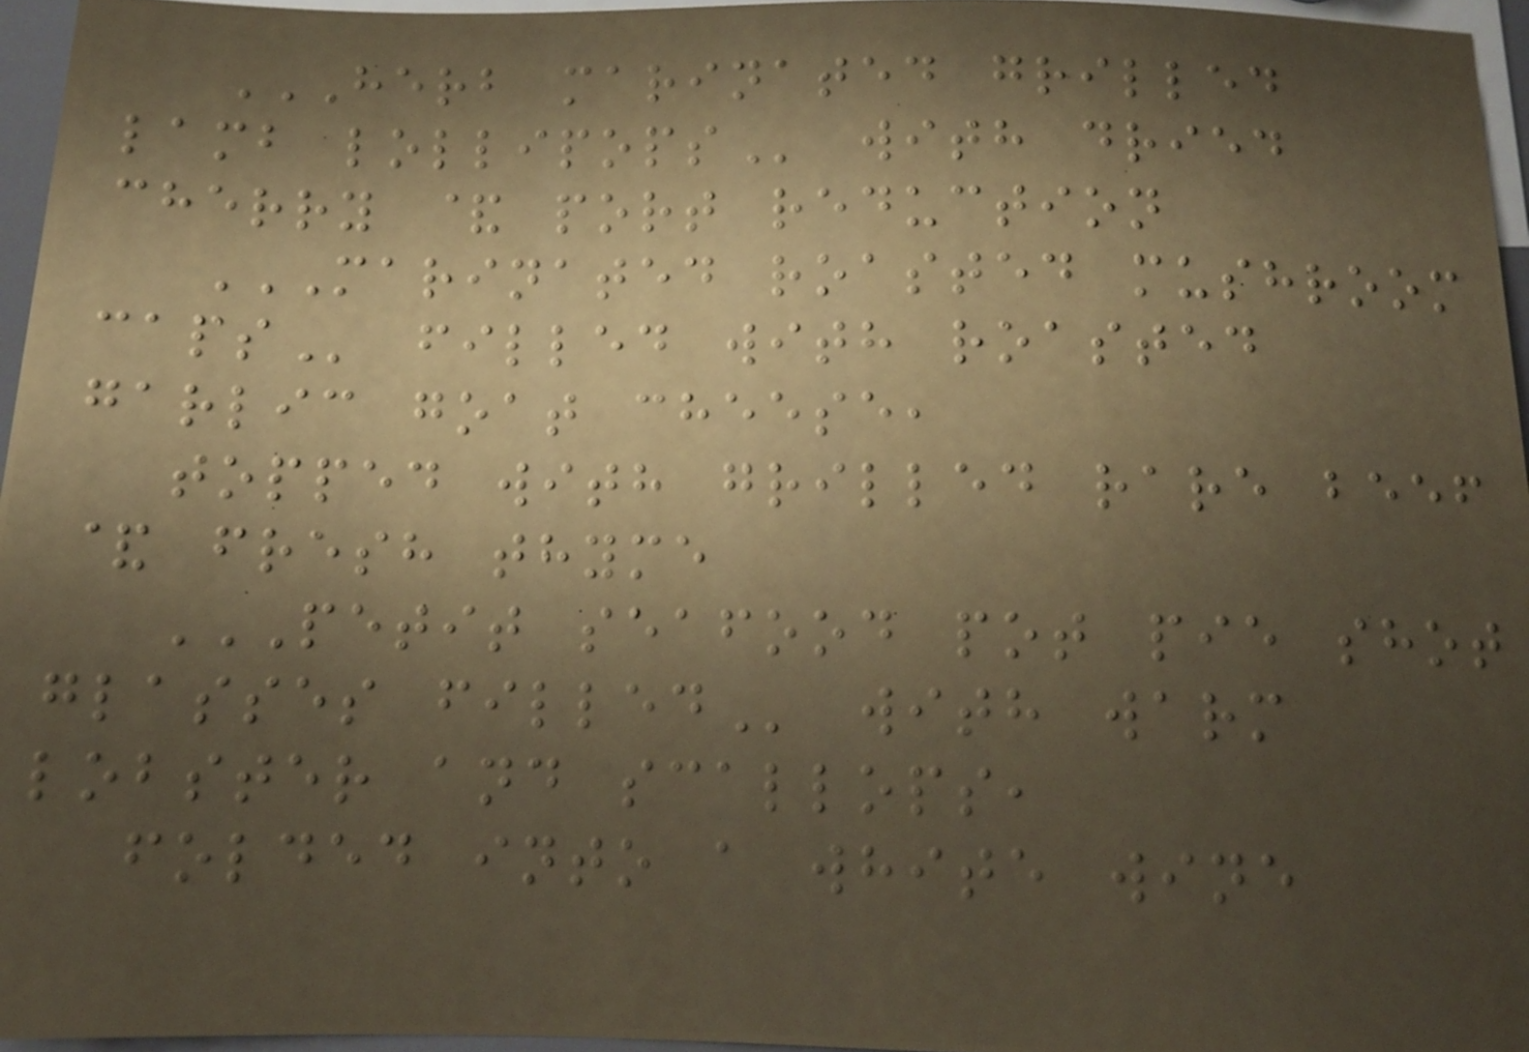HERB MARINATED GRILLED
LAMB LOLLIPOPS with dried
cherry & port reduction
MARINATED ROASTED MUSHROOM
CAPS filled with roasted
garlic goat cheese,
topped with grilled rare beef
& fresh thyme
PETIT SEAFOOD POT PIE SHOT
GLASSES FILLED with warm
lobster and scallops,
folded into a white wine
